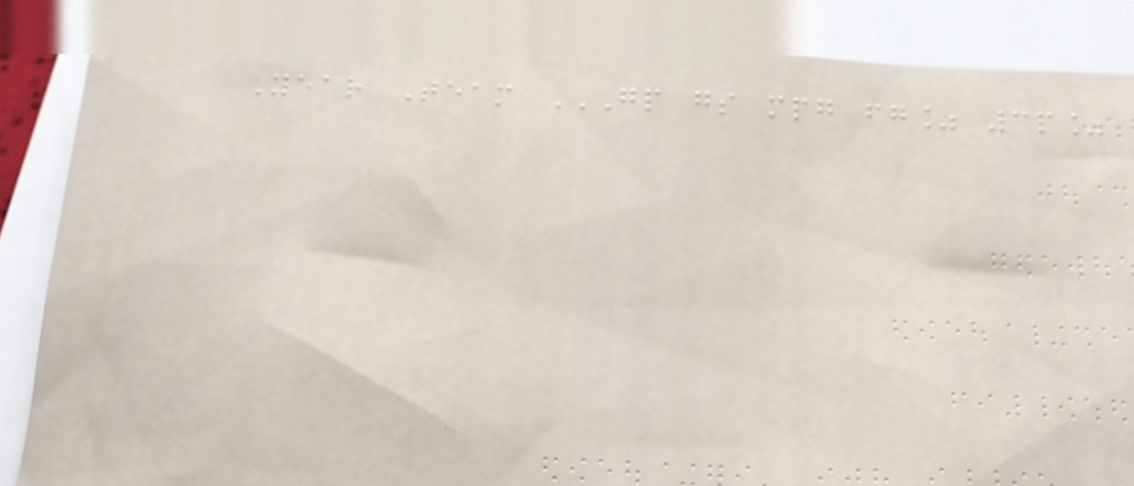Year Team GP GS MPG FG% 3P%
